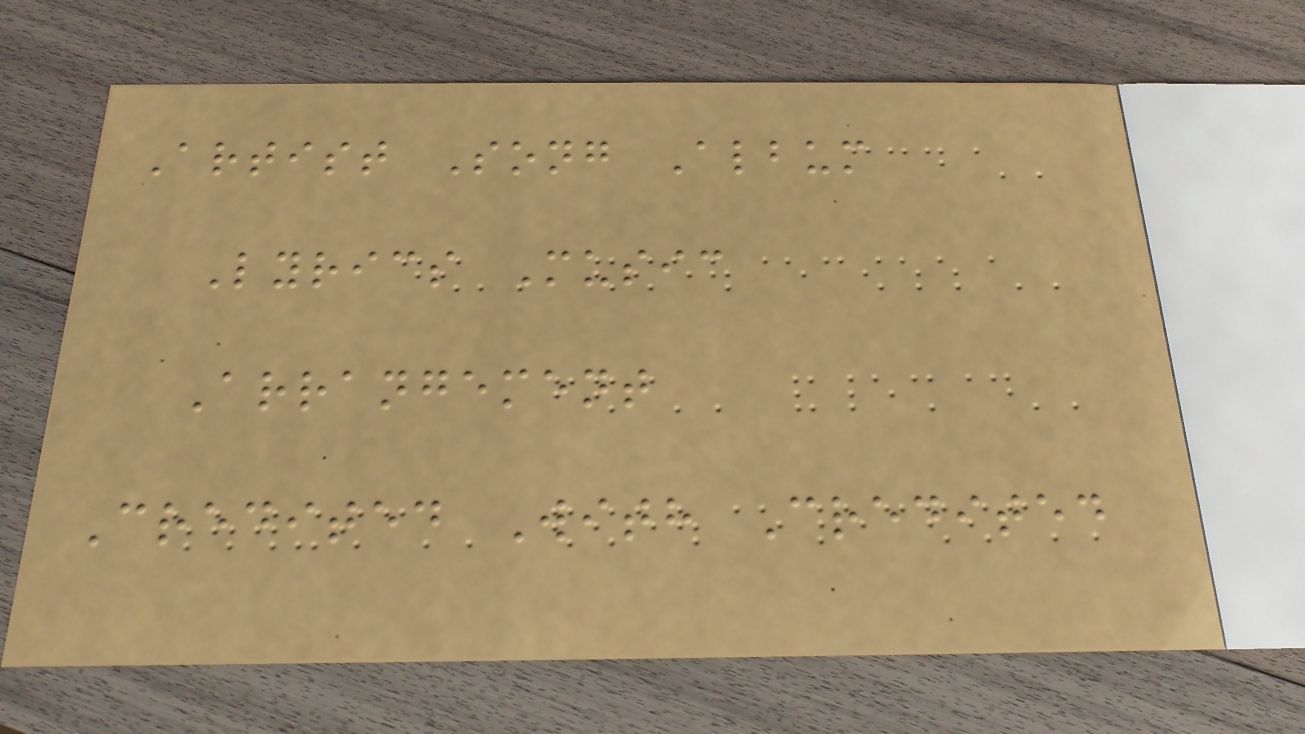Artist Song Album
Lyrics Music
Arrangement
Credited With Credited
